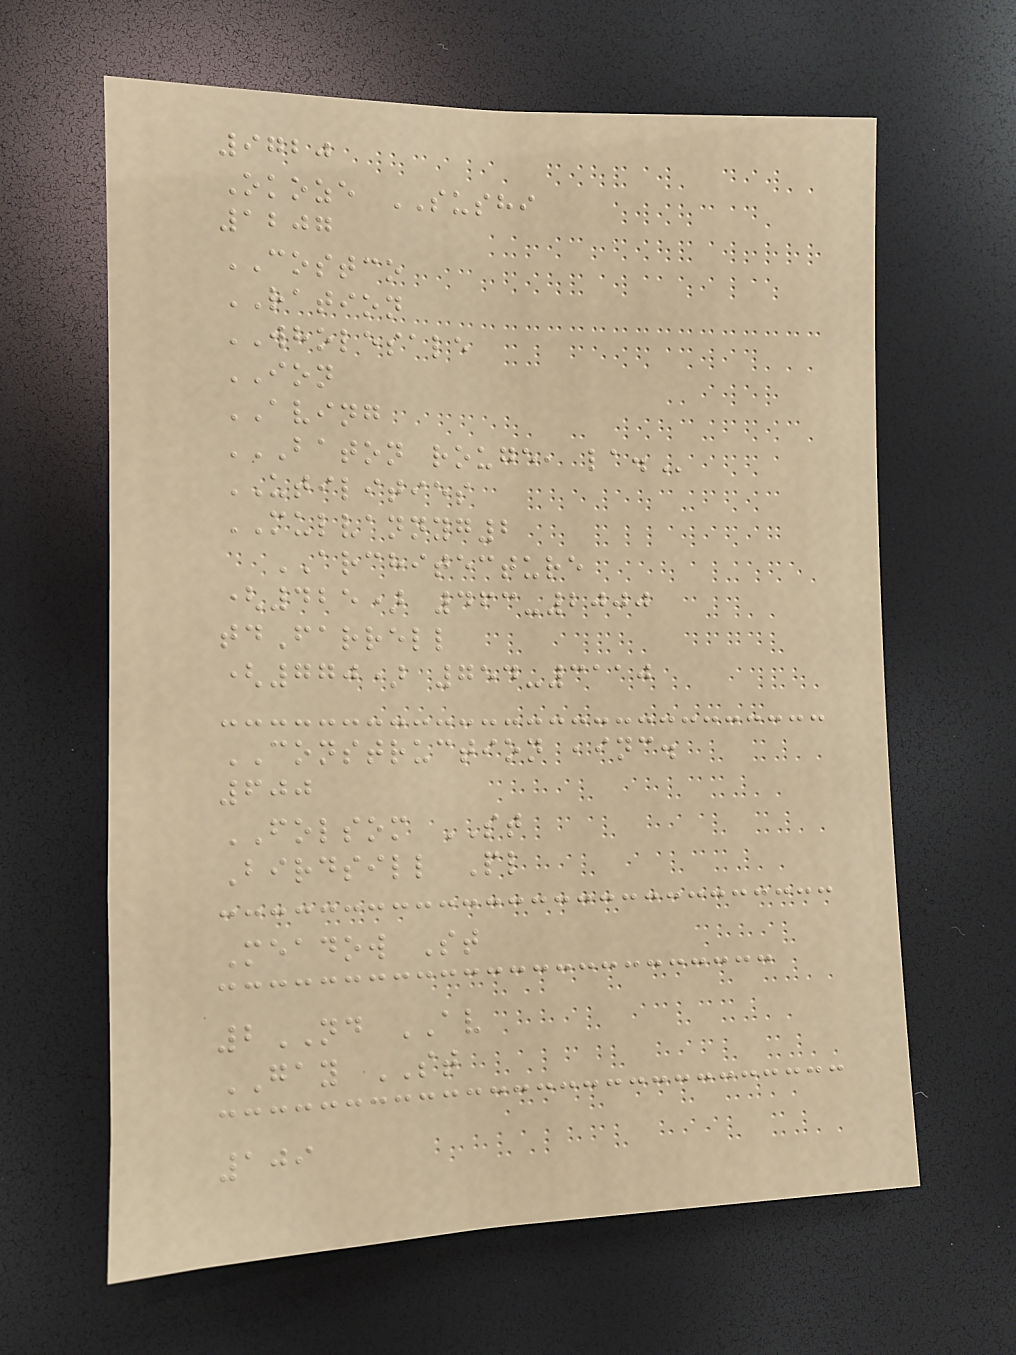9720
Okoze SUSHI
1207
COSTCO
RATION
WHOLESALE
ION
AVING
BATON ROUGE, LA.
UTILITIES
MULVANNYG2
ARCHITECTURE
(425) 463-2000
tdFarrell
(770) 754-3110
CONSTRUCTION ,inc.
600
FOLSOM ST
Birdsill Pl
Meadow St
2ND AV
GAY ST
109
